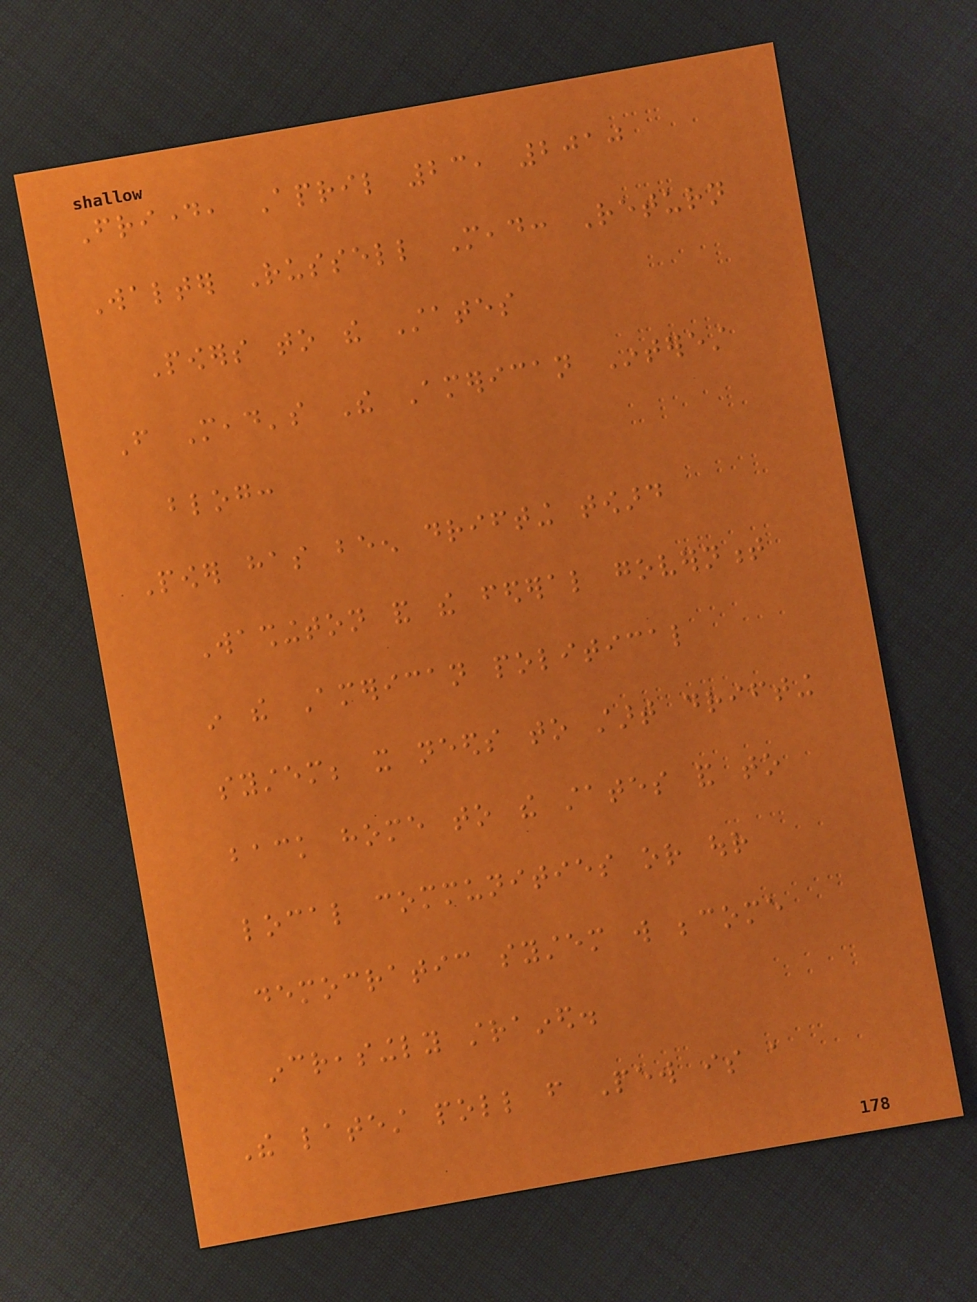Friday, April 23, 2010
Walter Russell Mead: Return
Powers to the States
From Mead's The American Interest
blog:
Power has been drifting toward
Washington and the federal government
in the American political
system; it needs to start drifting
back home to the states and to
local communities or our
democratic system will become
increasingly strained.
The latest poll from Pew is a
